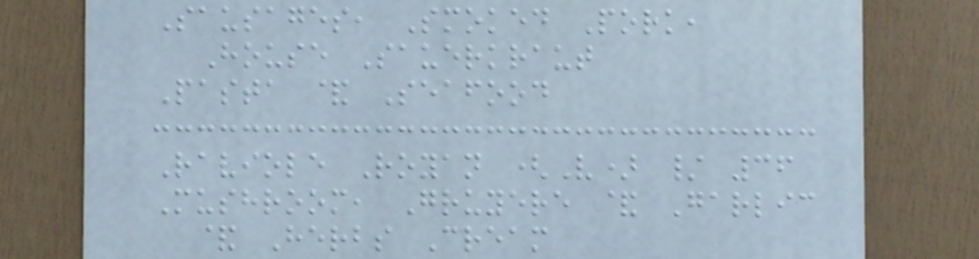Sausages, Smoked Pork,
House Sauerkraut
Pasta & Seafood
Raviole Royan (V) / 36
Mushroom, Gruyere & Garlic
& Herbs Cream
